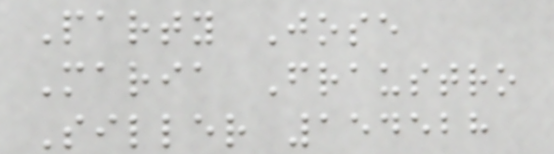Party Jose
Maria Fraustro
Siller 154528
